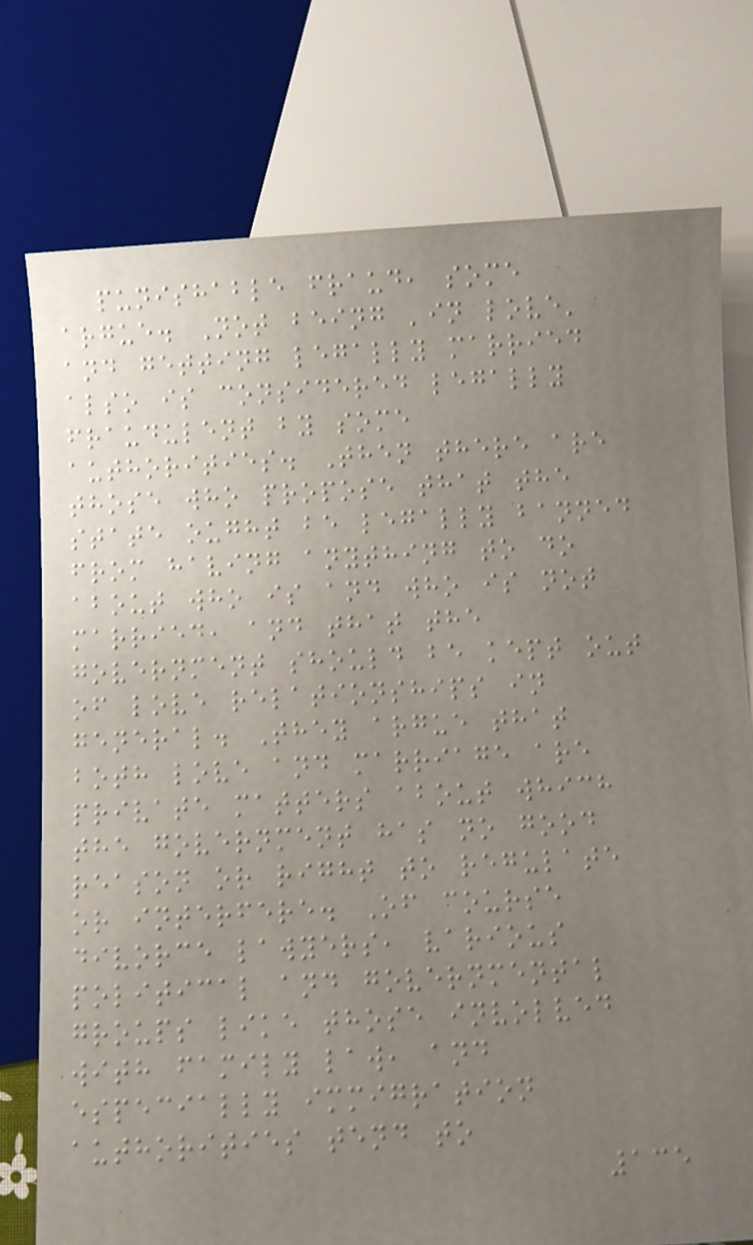punishable fraud, some
argue. Not being 'in love'
and getting legally married
also is considered legally
fraudulent by some
authorities. Then there are
those who propose that the
state ought be legally banned
from having anything to do
about who is and who is not
married, and that the
government should be kept out
of love relationships in
general. They argue that
both love and marriage are
private matters about which
the government has no good
reason or right to regulate
or interfere. Of course
divorce lawyers, various
political and governmental
groups like those involved
with family law, and
especially immigration
authorities tend to
135
